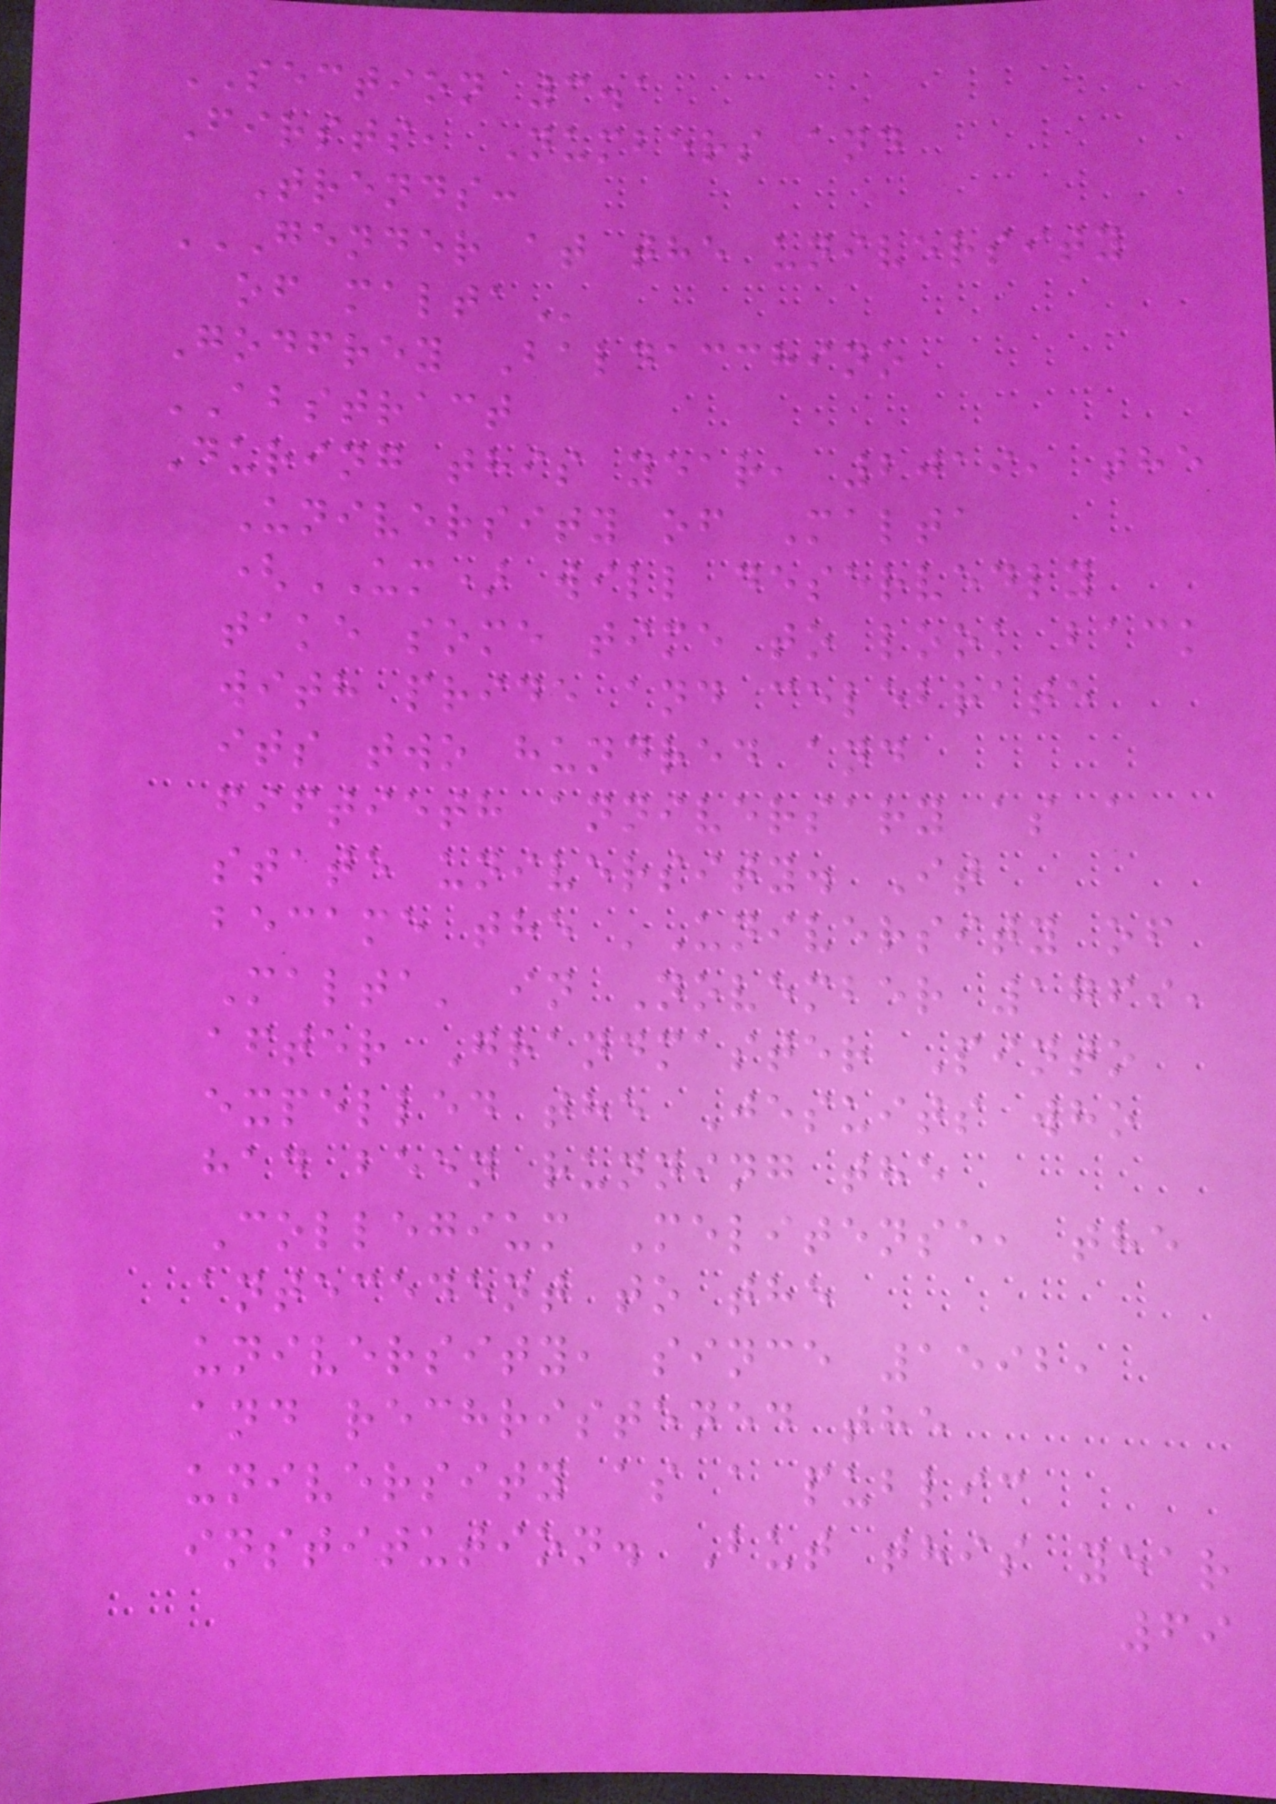SECTION 3.1
Firsts, Numbers and
Trends:
GENDER AT THE UNIVERSITY
OF MALTA
Godfrey Baldacchino
ABSTRACT
During this year, 2019, the
University of Malta
(UM) will deservedly
take some time to look back
with pride and celebrate
its two hundred and
fiftieth anniversary as a
state university. It
became the 'University of
Malta' in November 1769,
after Grandmaster Pinto
expelled the Jesuits who
had been running the
Collegium Melitense, the
antecedent to the
university, since 1592,
and rechristened the
university as a public
institution. But this year
69
